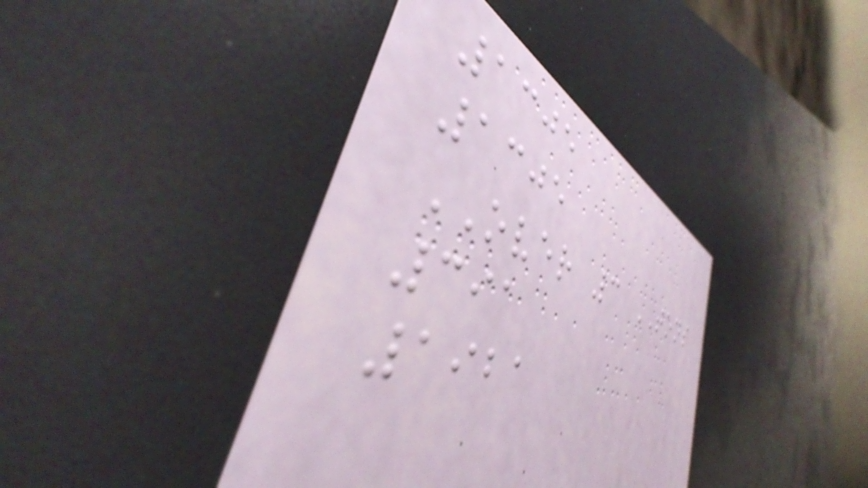1305
1305
OVER 3 TONS
391
1921
